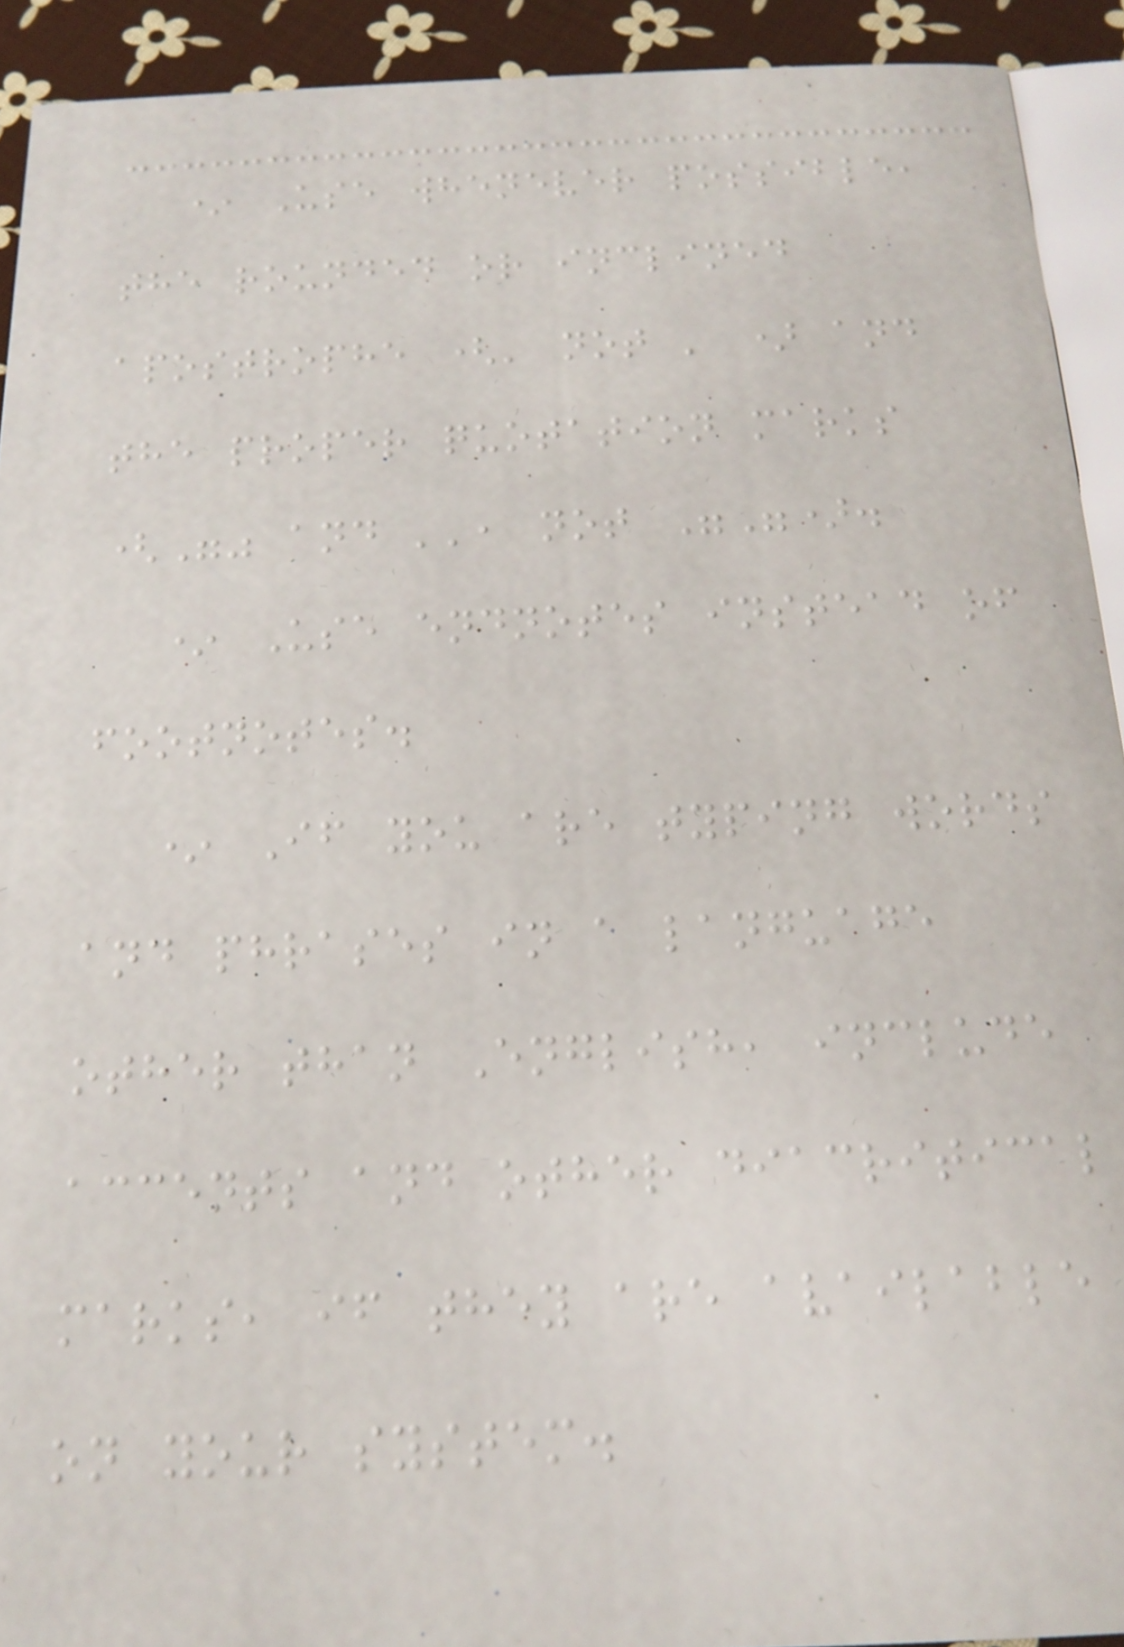* Use whenever possible,
the rounded or inclined
apostrophe (' not ' ) and
the proper quotation marks
("" and '', not "").
* Use endnotes instead of
footnotes.
* If you are typing words
and phrases in a language
other than English, include
accents and other diacritical
marks, if they are available
on your system.
